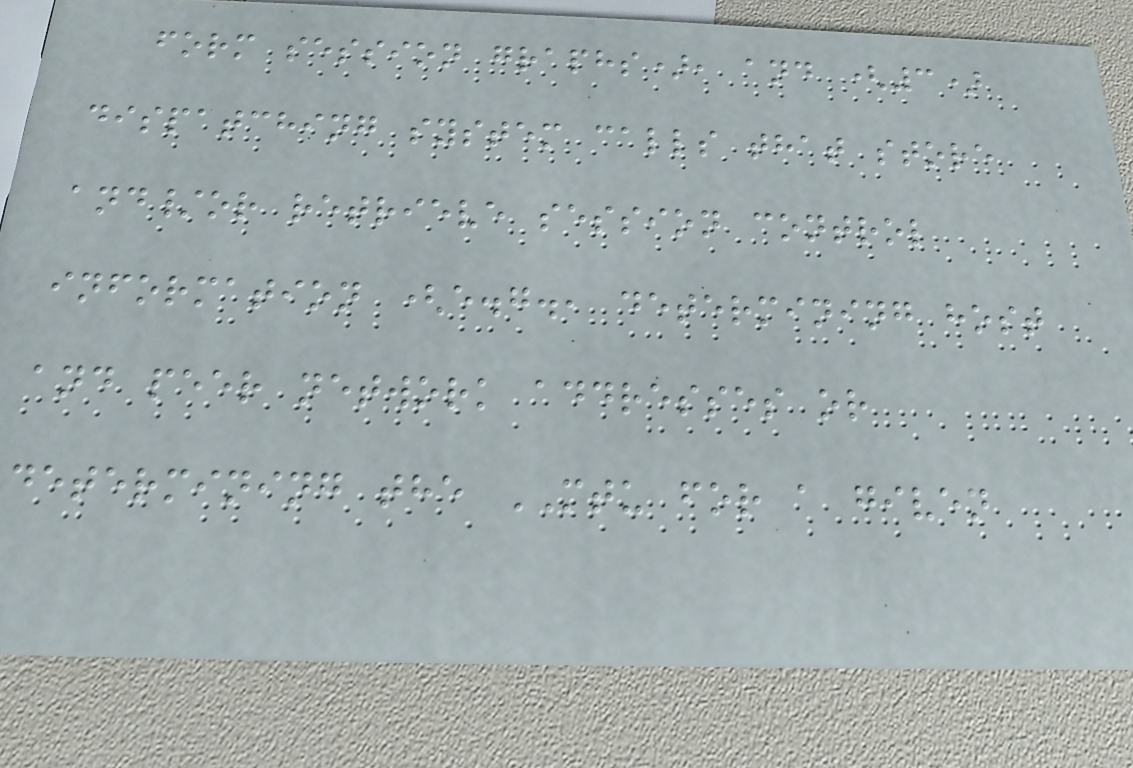form session graphs), and (3)
dispatching system calls that store
and/or retrieve session control
information (e.g., determining host
and peer network addresses or
determining the MTU for a given
